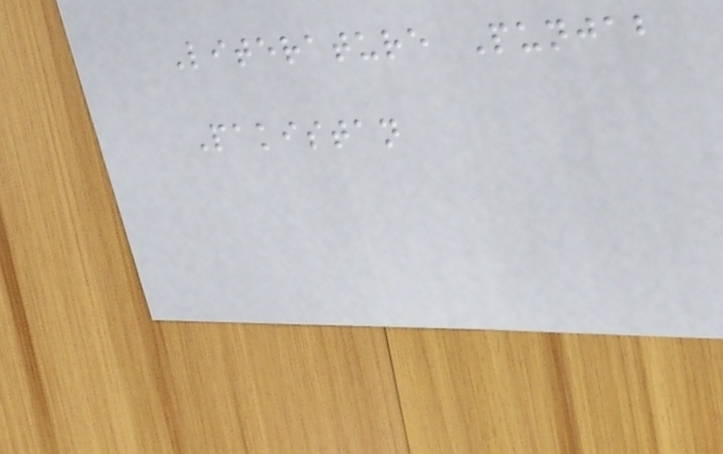Literature Punjab
Pakistan
